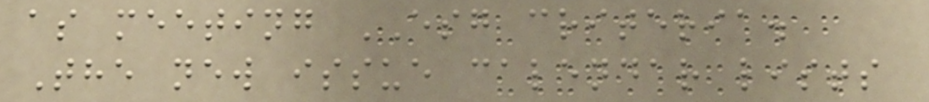as meeting ESG criteria.
The new issue calendar lists
